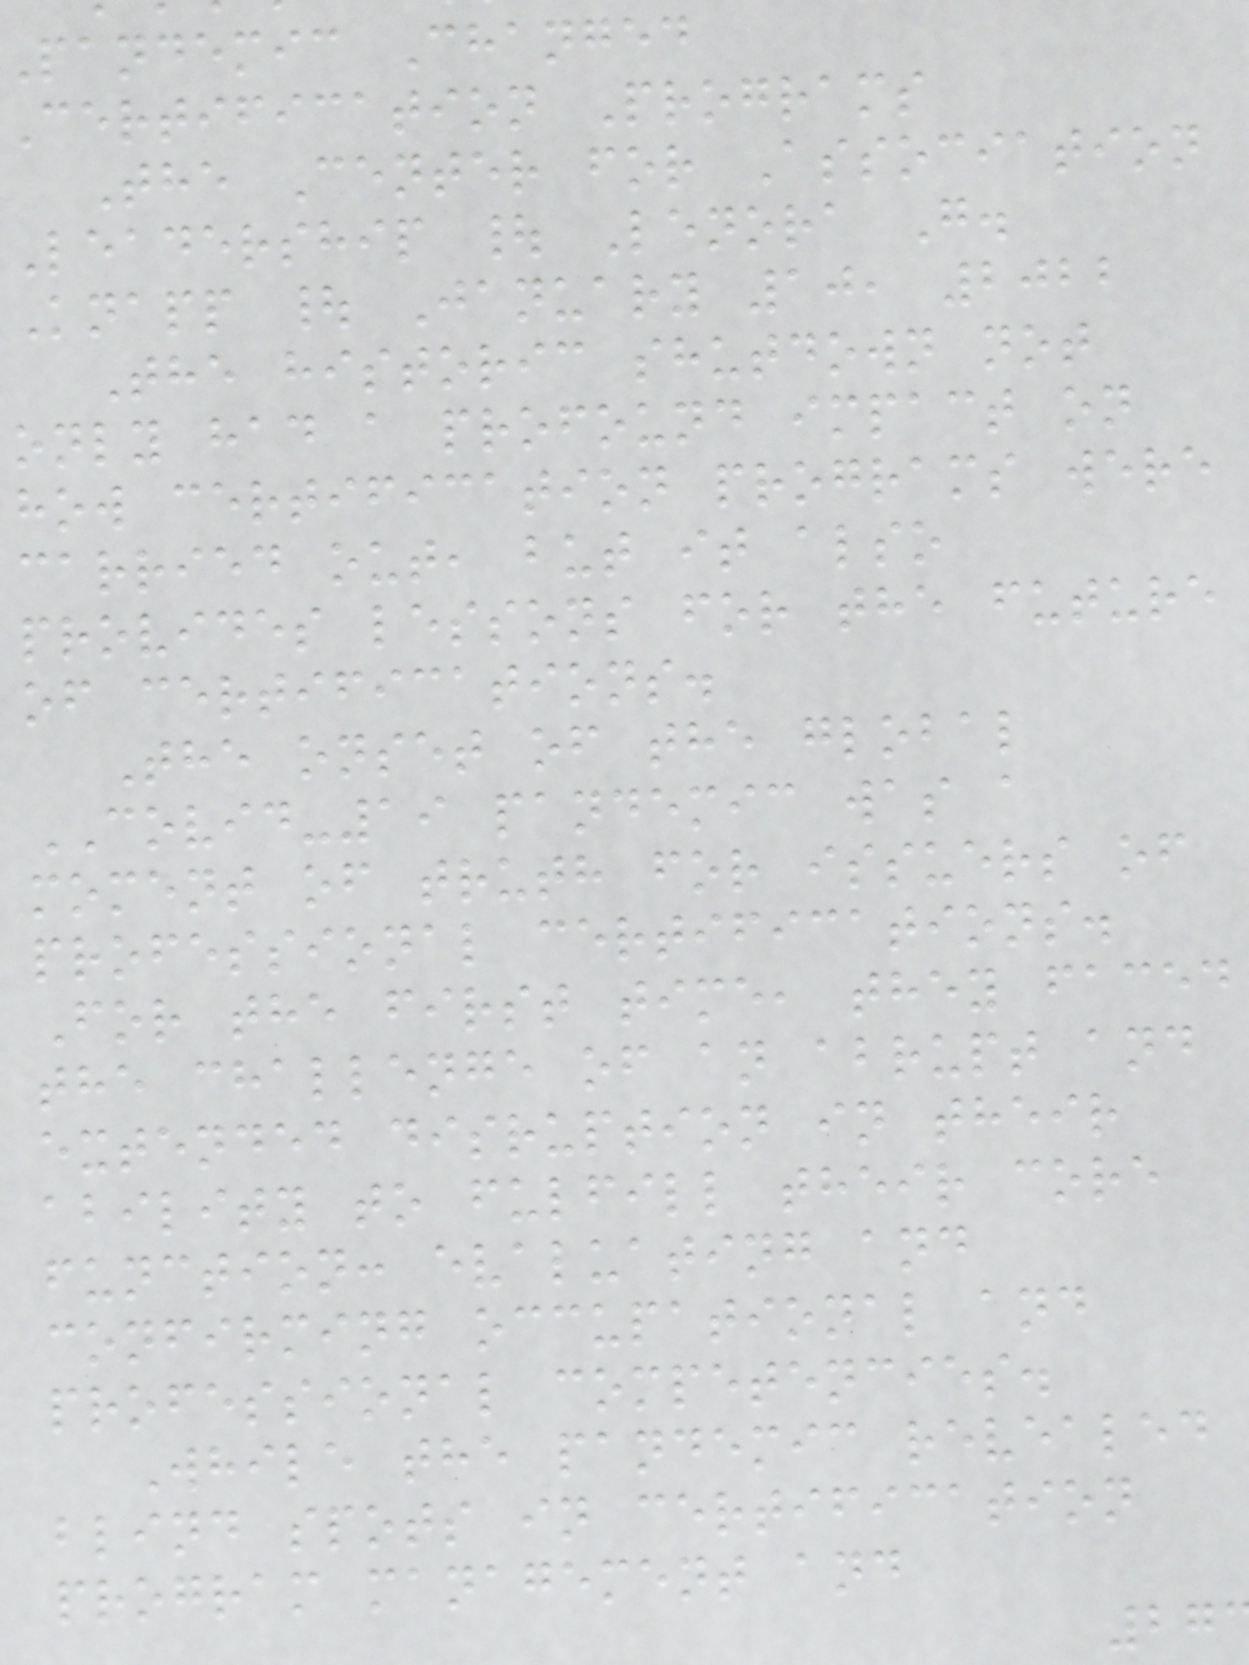pandemic Changed
Certification Programs
The Center for Association
Leadership | Lenora G.
Knapp | January 10, 2022
The historic shutdown not
only had a profound impact on
how certification programs were
carried out, but it also
provides lessons for the future
of certifications.
The onset of the global
COVID-19 pandemic was a
moment of truth for issuers of
professional certifications.
For the first time, they faced
the challenge of an abrupt and
extended disruption in their
ability to fulfill their core
function: evaluating and
confirming occupational and
professional competencies.
While the pandemic revealed
blind spots in certification
program management and
